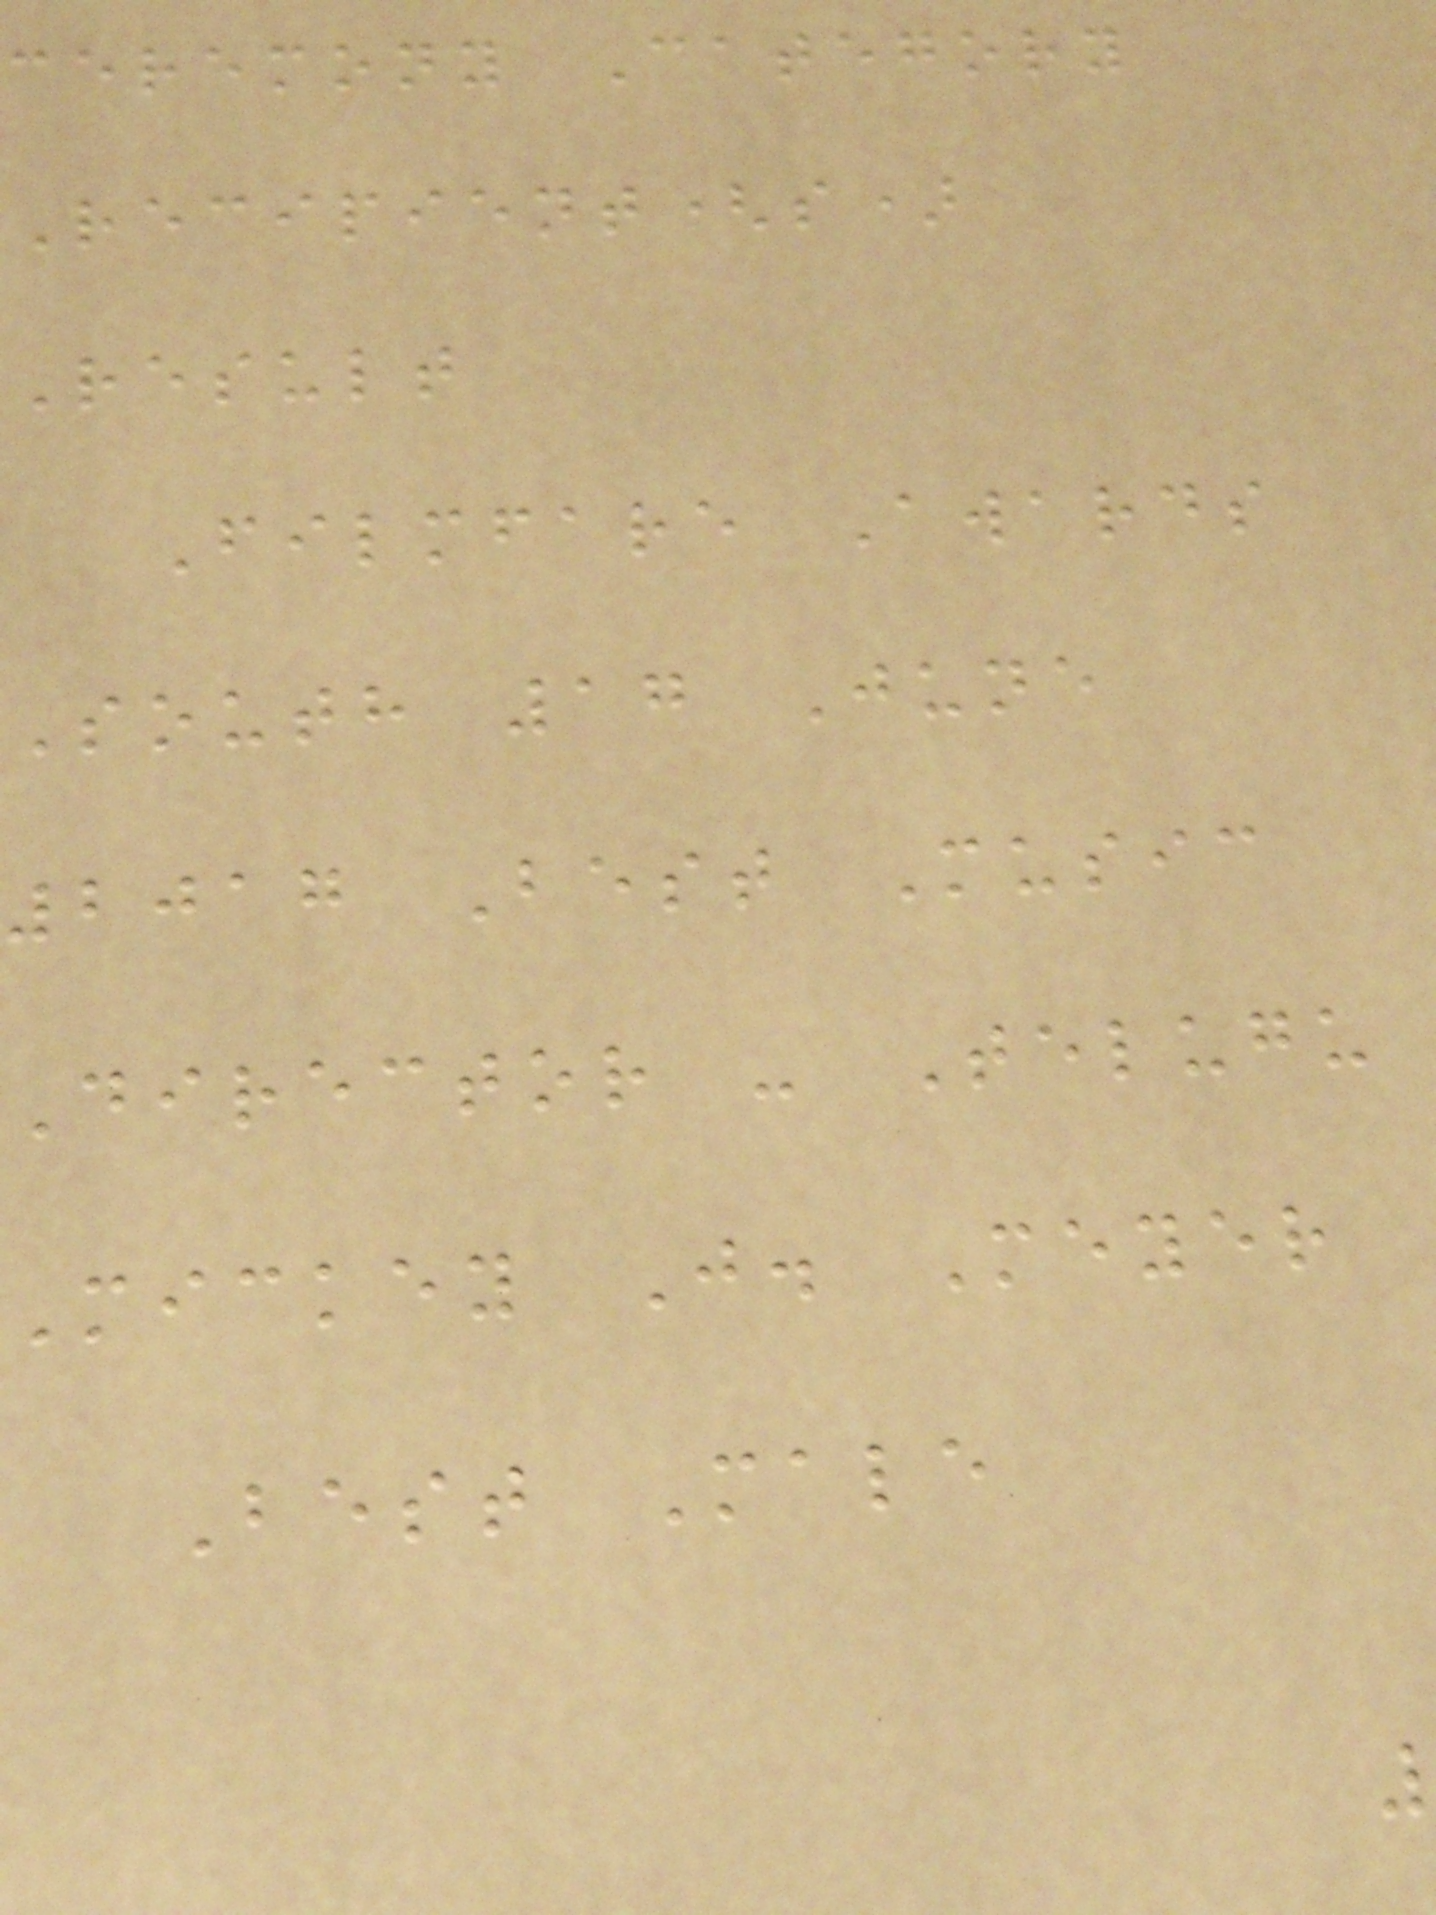ceremony Category
Recipient(s)
Result
Filmfare Awards
South 17 June
2017 Best Music
Director - Telugu
Mickey J. Meyer
Best Male
